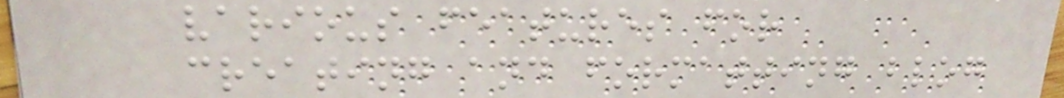various features for
creating and formatting blog
